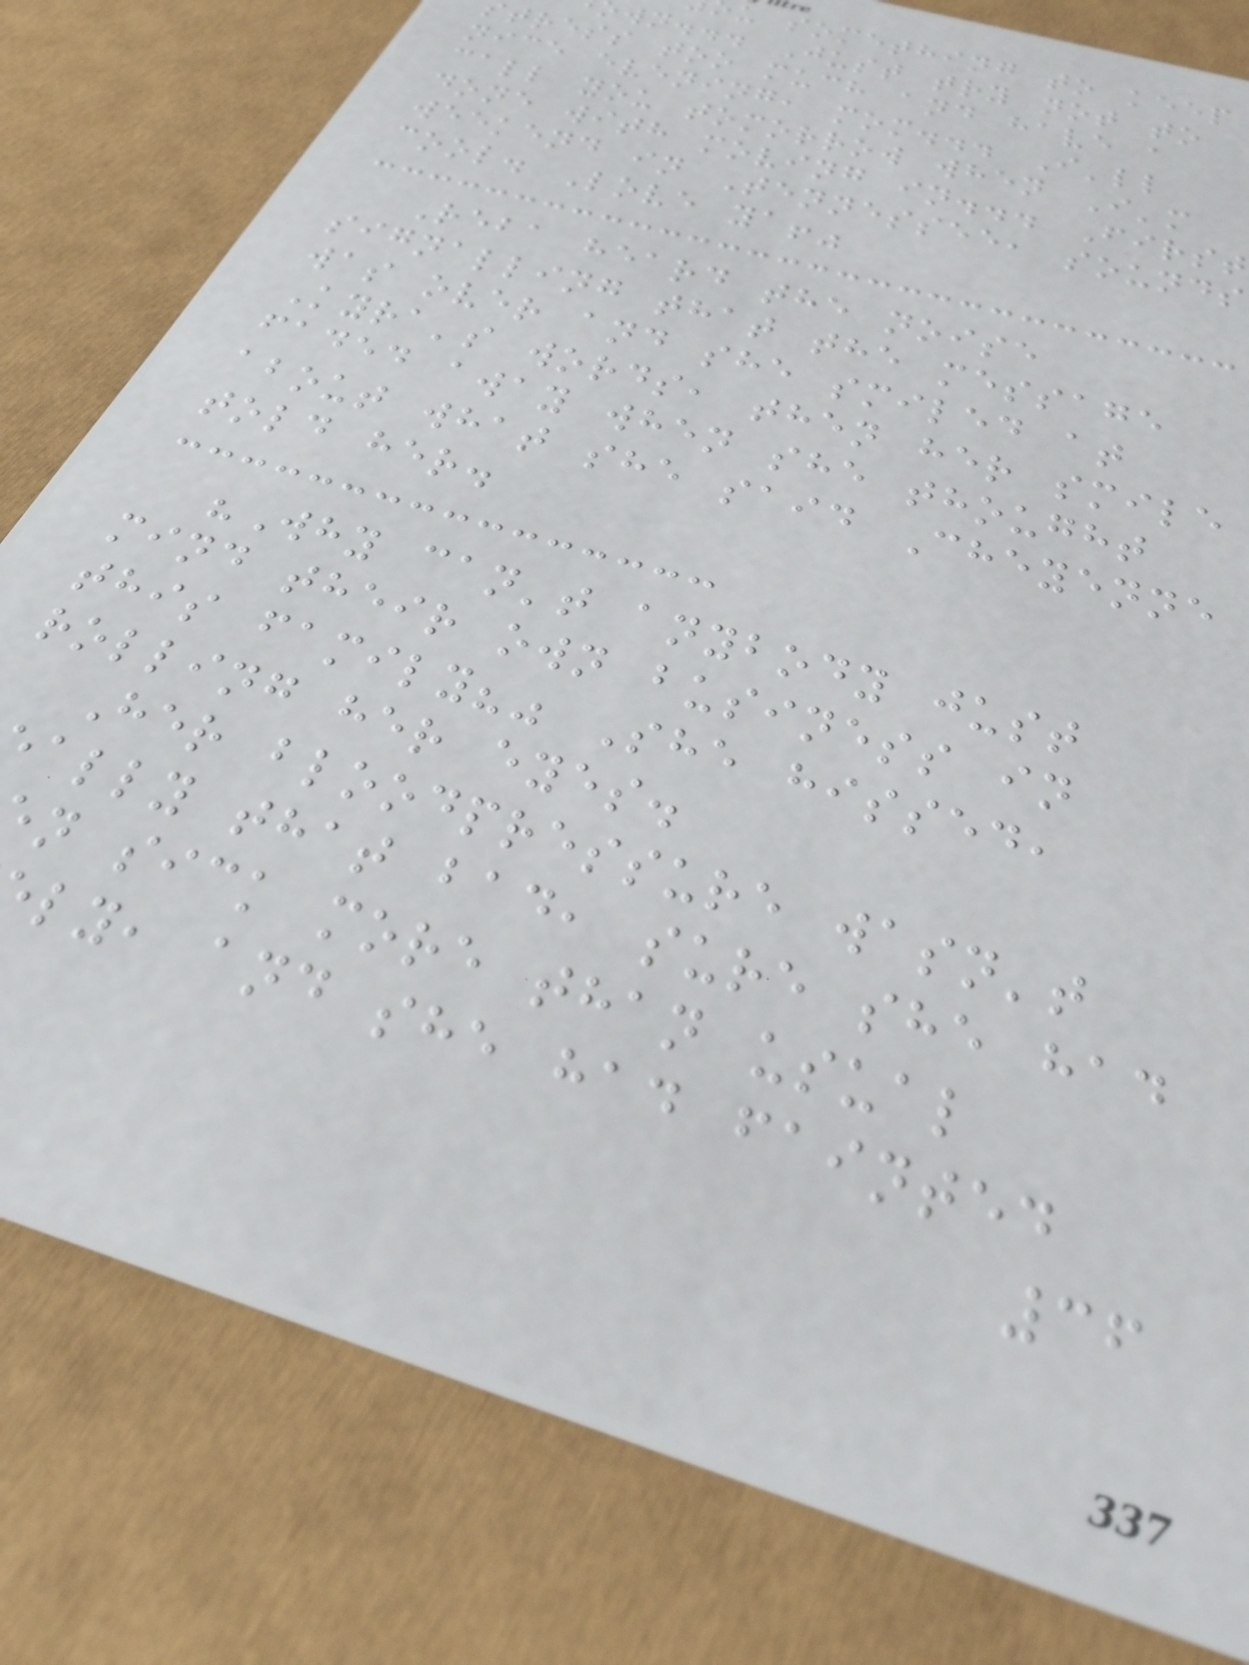u something to keep
wn... Just try not to
tress too much and have a
nice evening, mom... I'll
call you tomorrow when I'm
done with moving in... First
weekend in Tennessee, sounds
cool. Love ya!"
Reba heard the noise
signalling that the message
was over and she smiled at
Kyra's words, then her smile
faded away when she thought
about what she said Cheyenne
told her.
"Why can't anybody just
mind their own business in
this family?" She hissed,
rolling her eyes.
Her bloodpressure wasn't
ally that bad, sure she had
n sick more than usual
ly, and she had fainted
36
